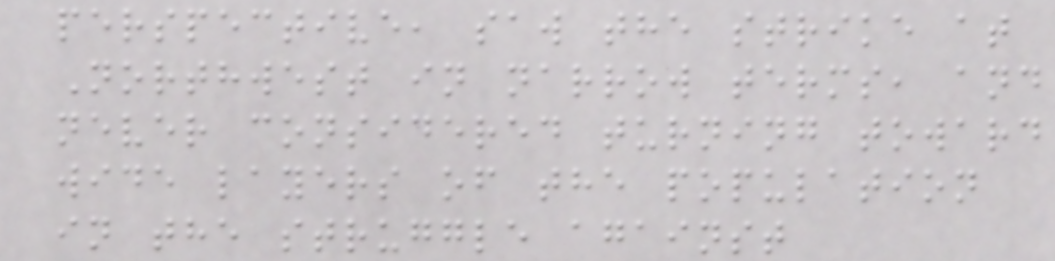perspective, saw the strike at
Northwest in narrow terms, and
never considered turning toward
wide layers of the population
in the struggle against
